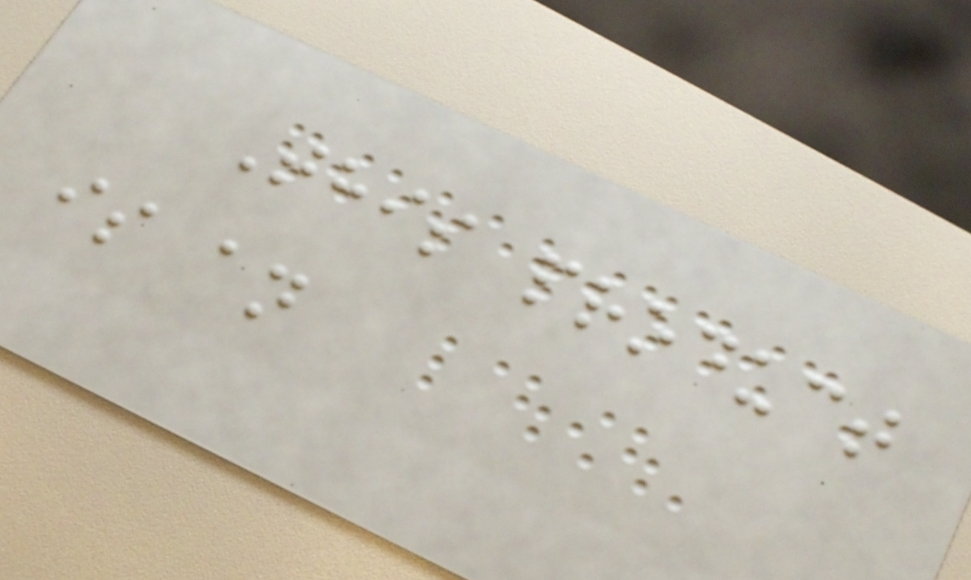This product
is an
